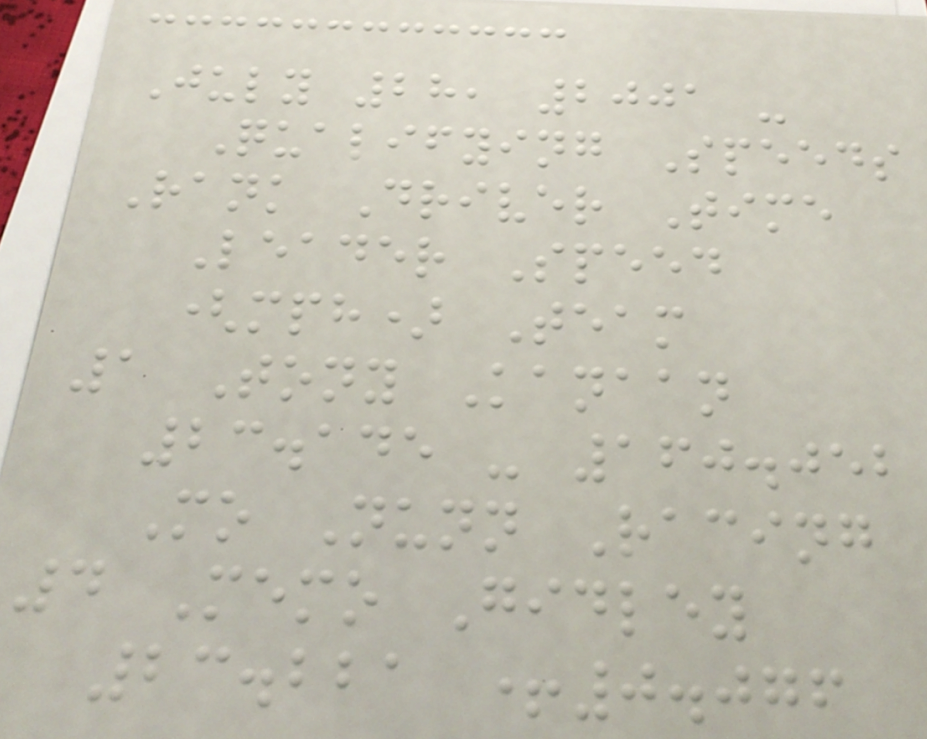July 28, 2001 -
Qualifying Speeds
Rank Driver Time
Leader Speed
(mph) Team
1 Tony Kanaan
23.145 - 160.052
Mo Nunn Racing
4 Memo Gidley
23.221 +0.076
